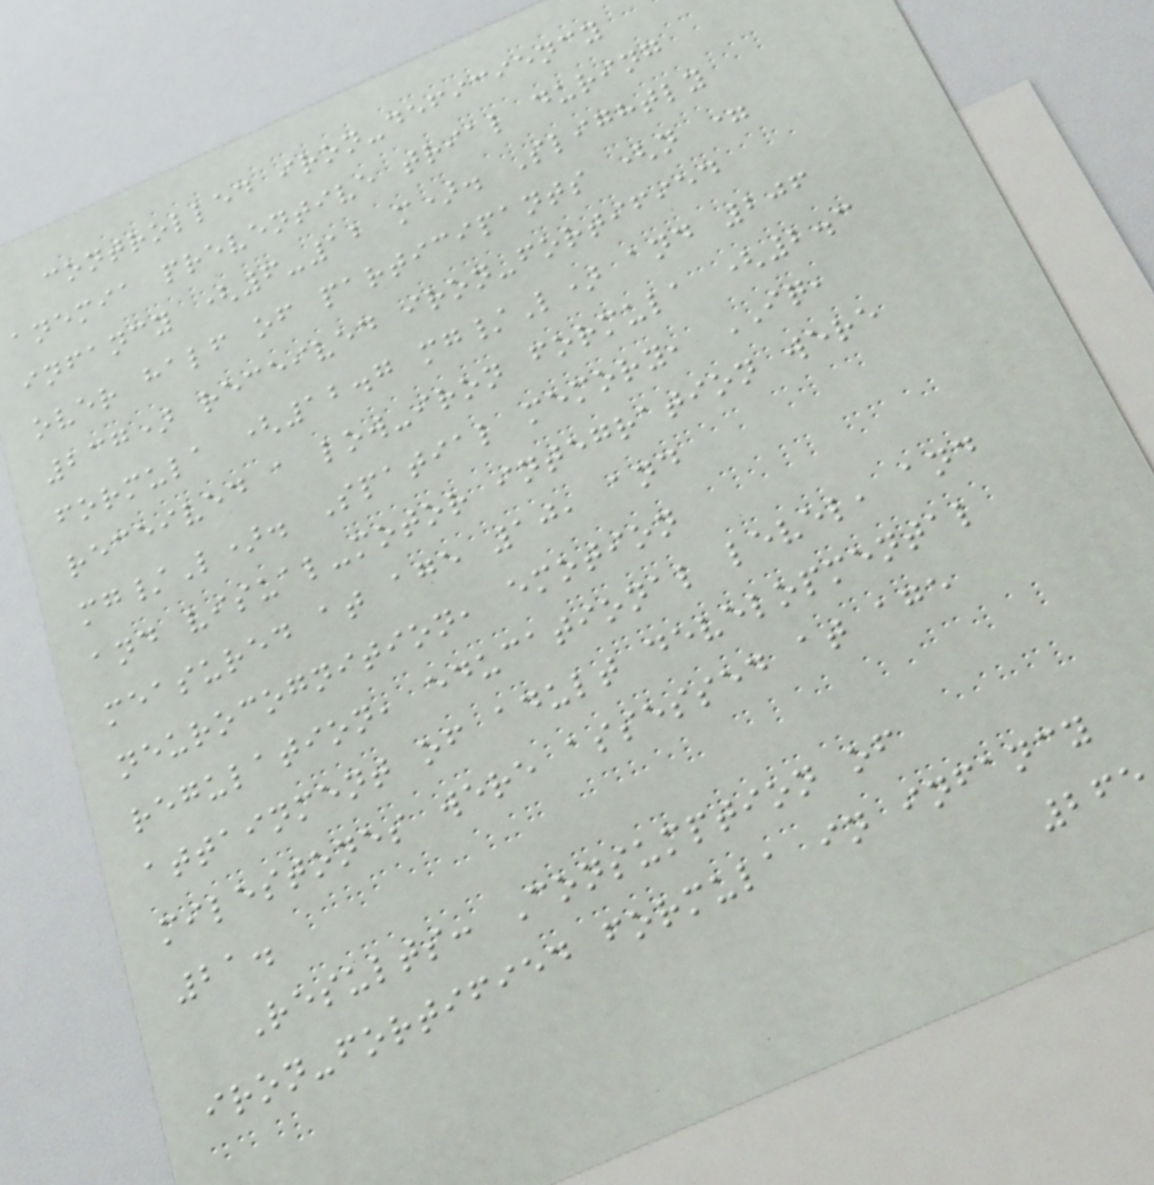controlled iron-deficiency
anemia preventive trial during
infancy (6-12 m). Slightly
over half of participants (n =
237) received iron-fortified
formula (12.7 mg/L) and 206
received a low-iron formula (2.3
mg/L). Spatial memory, IQ,
and visual-motor integration were
measured at age 10, and
neurocognition, emotion
regulation, educational level, and
attainment of adult developmental
milestones were assessed at age
21.
Results: Consumption of
iron-fortified formula in infancy
265
